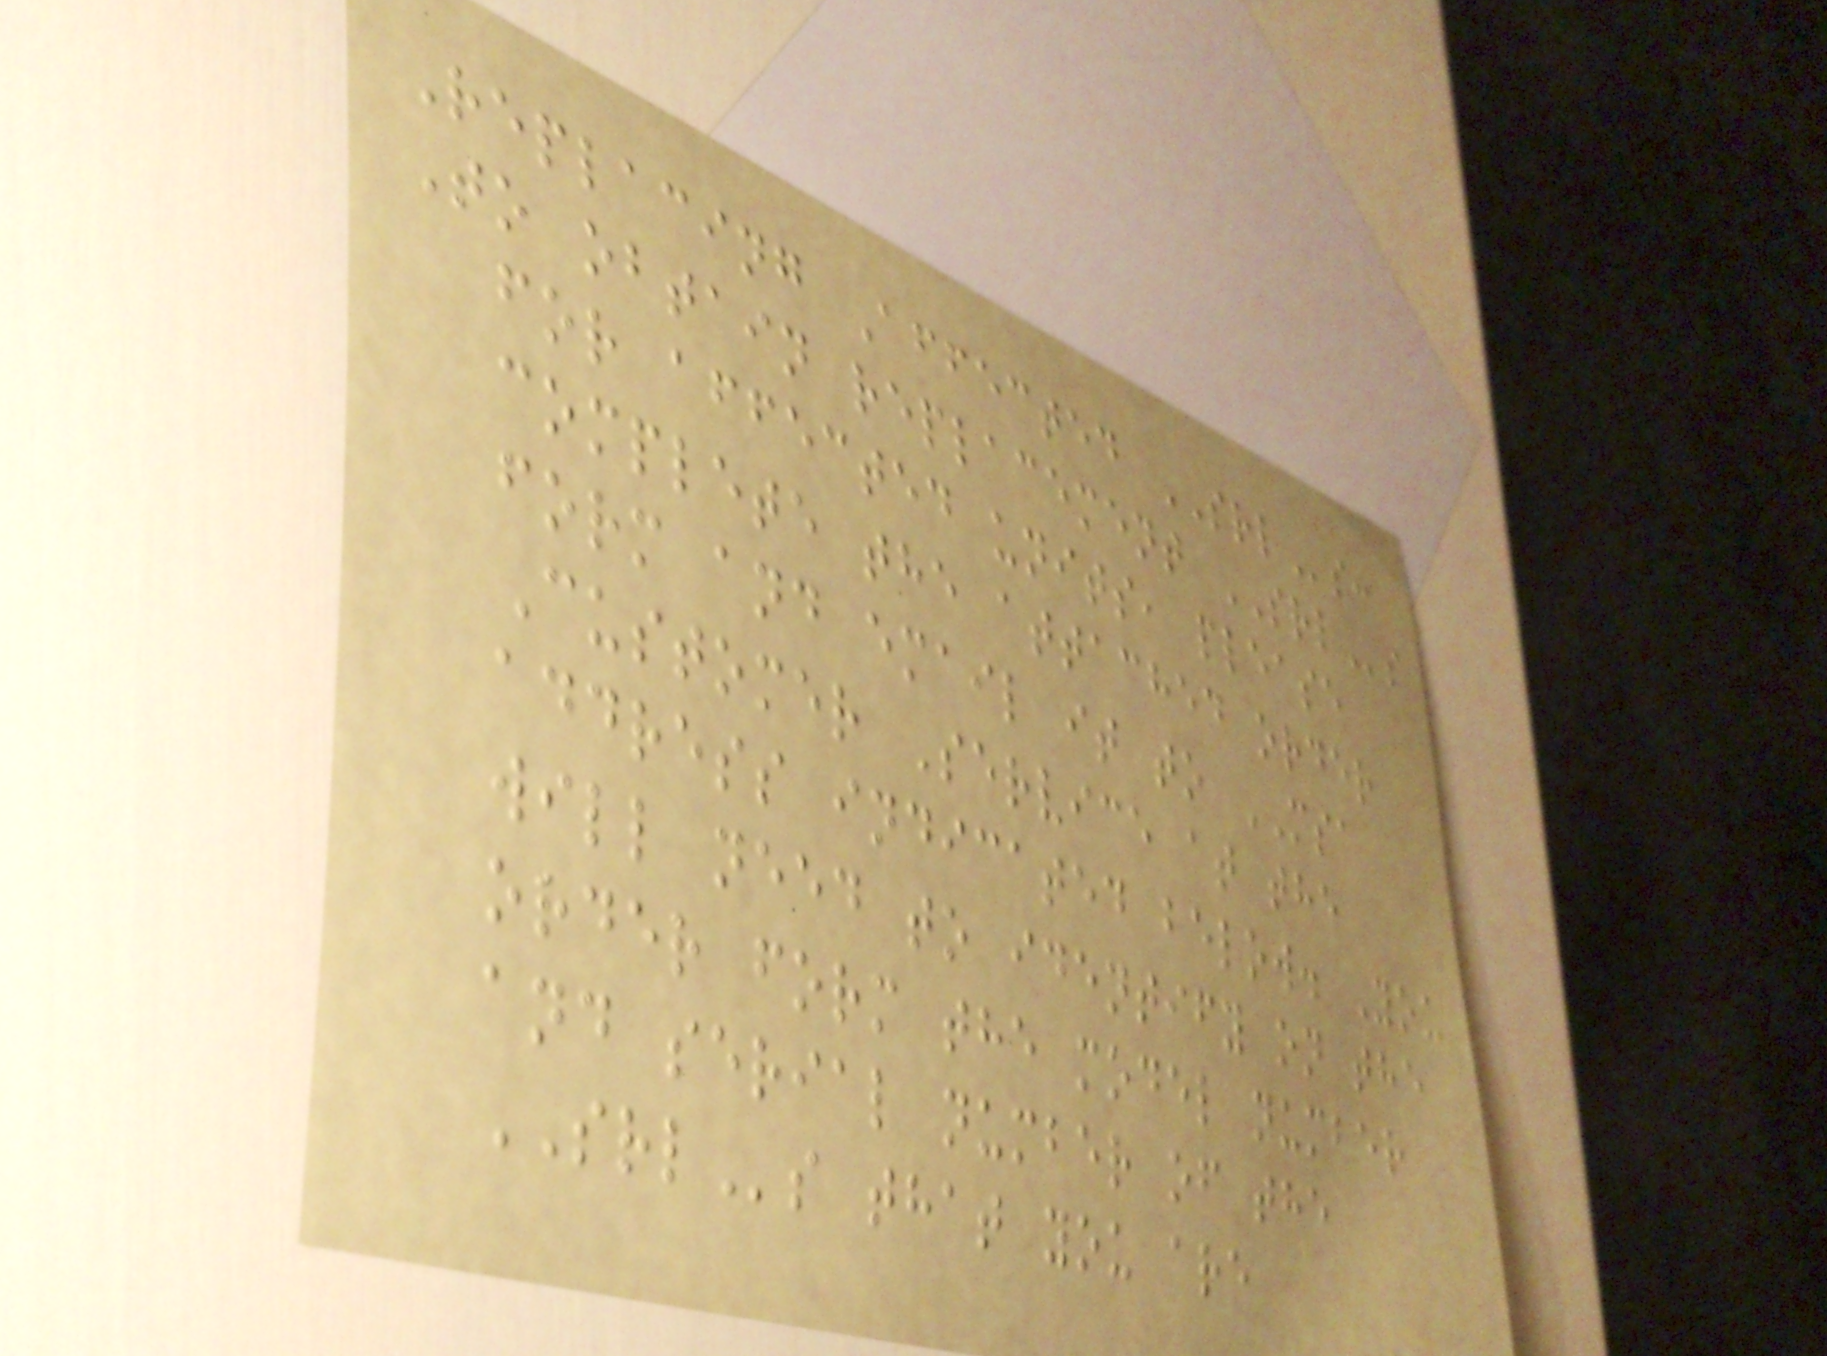Replacing Affected SRLs:
To obtain replacement SRLs
for affected units, please
complete the attached order
form and email it to MSA
Customer Service at the
address indicated below. You
will need to identify on the
order form the model number
and serial number of the
SRLs that you are
